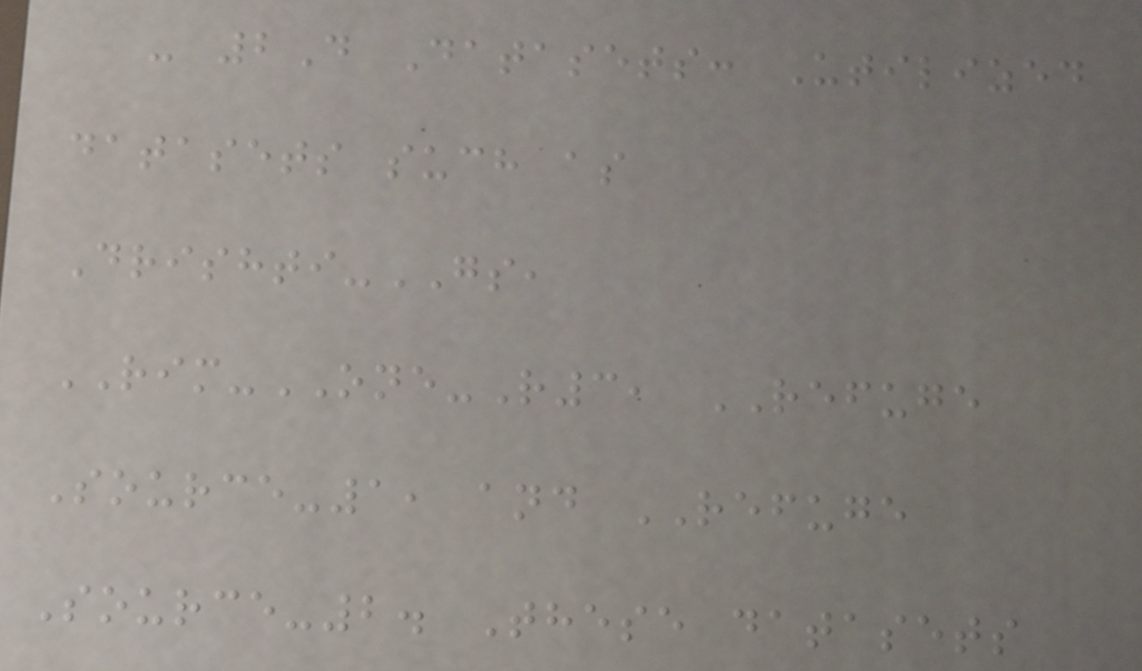- 2D Datasets: Utilized
datasets such as
Drishti-GS,
RIM-ONE-R3, REFUGE
Source-1, and REFUGE
Source-2. These datasets
